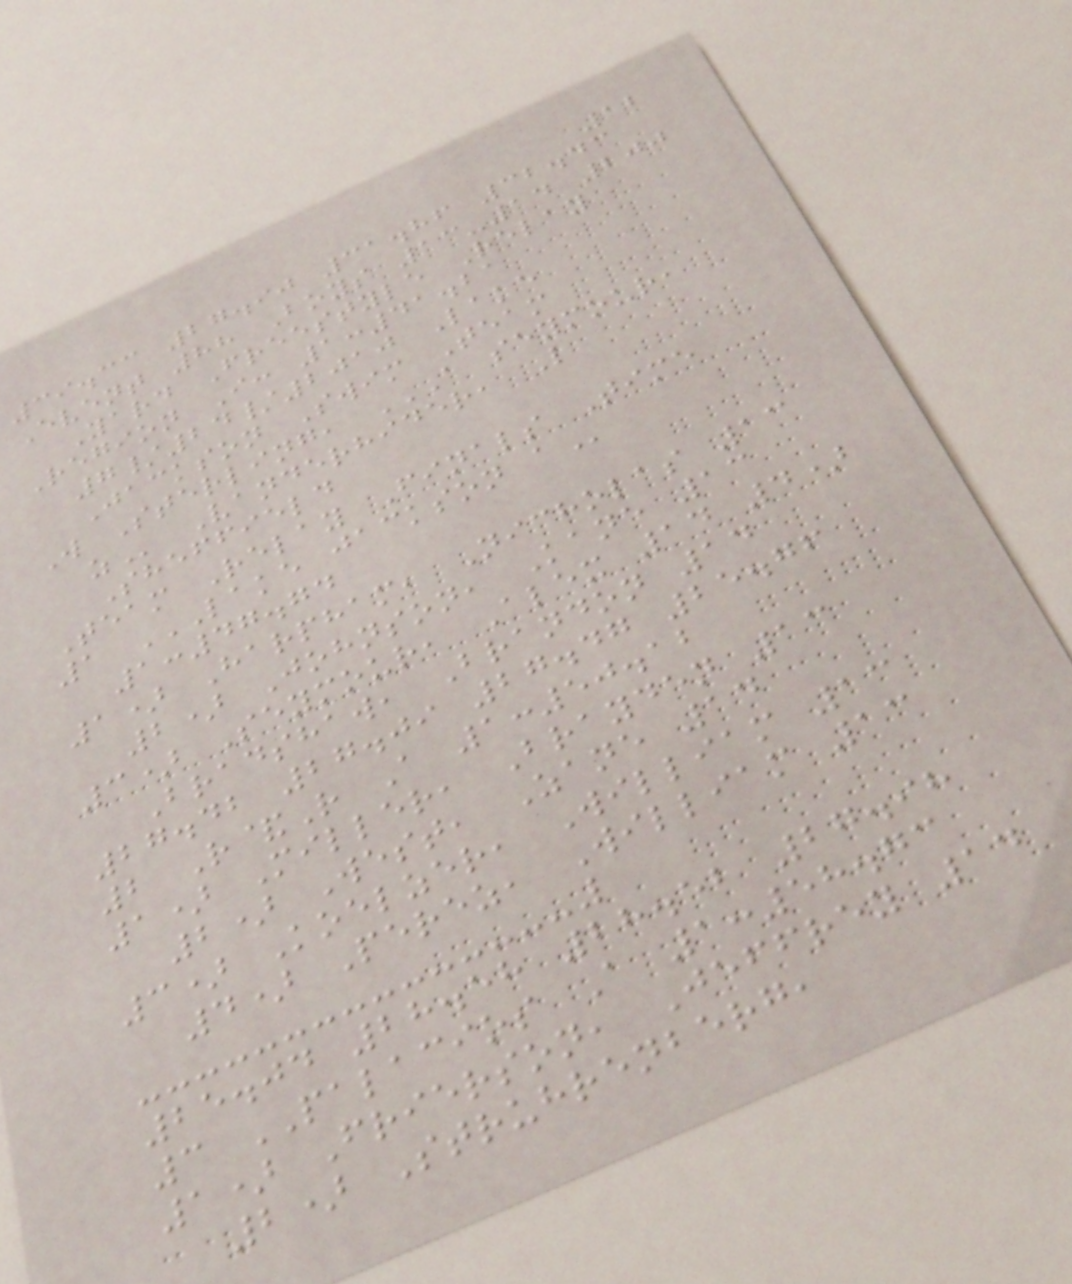12
39.33 27.90 31.86 32.43
Event 88 Boys 13-14 200
Yard Freestyle Relay
Region I: 1:41.21
7/24/2010 Lake
Jackson Swim Team
W Sterling, A SEYMOUR,
Z Vanderhider, L
Sheffield
Team Relay Finals Time
1 LAKE JACKSON A
1:47.74
1) Harpham, Nicholas 13
2) Johnson, Kane 13
3) Seymour, Alex 14 4)
Bradshaw, Brandon 14
27.42 27.09 27.47 25.76
2 R&R A 1:50.12
1) Miller, Brayden 13
2) West, Zane 14
3) Koelzer, William 13
4) Perez, William 13
25.04 28.58 28.52 27.98
3 PALACIOS A 1:58.73
1) Frierson, Jeffrey 14
2) Struhrenberg,
